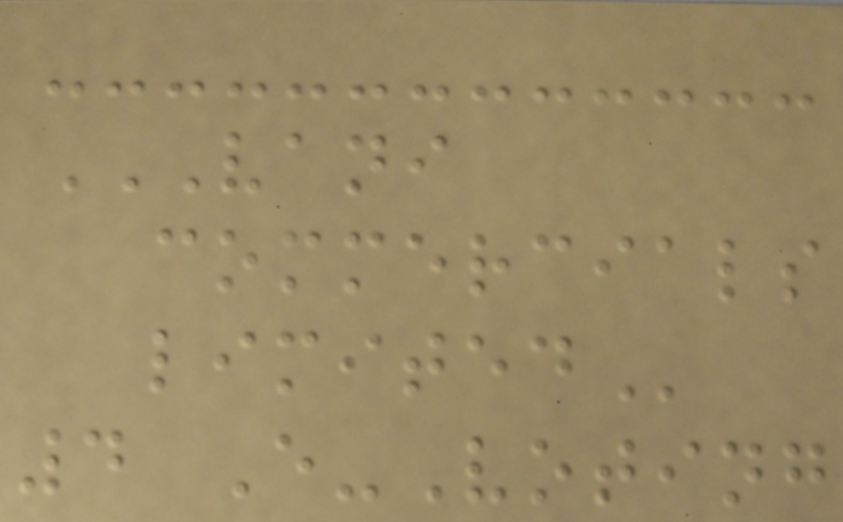VANI
COMMERCIALS
LIMITED
4 E-Voting
